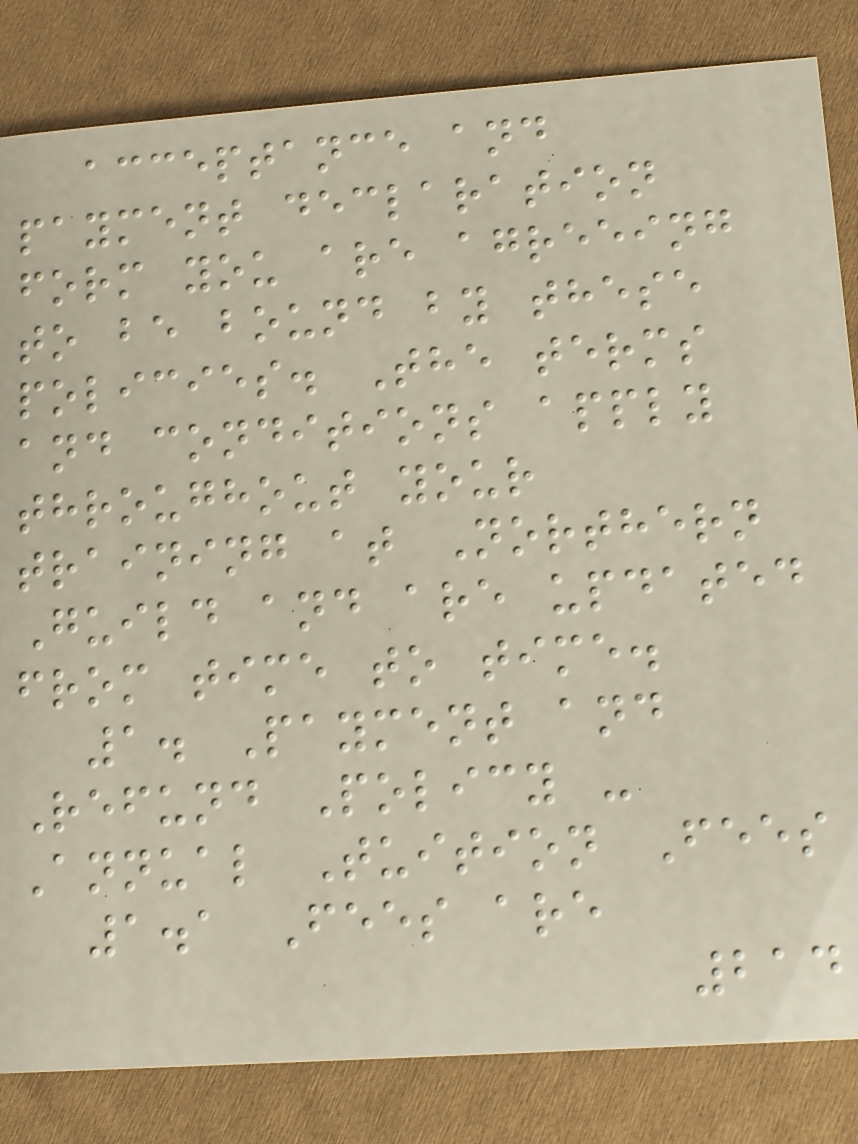acceptance and
payment declaration
form you are agreeing
to be bound by these
policies. The terms
and conditions apply
throughout your
training at Northern
Guild and are updated
from time to time.
1. Payment and
Refund Policy -
Annual Tuition Fees
1.1 Fees are
214
